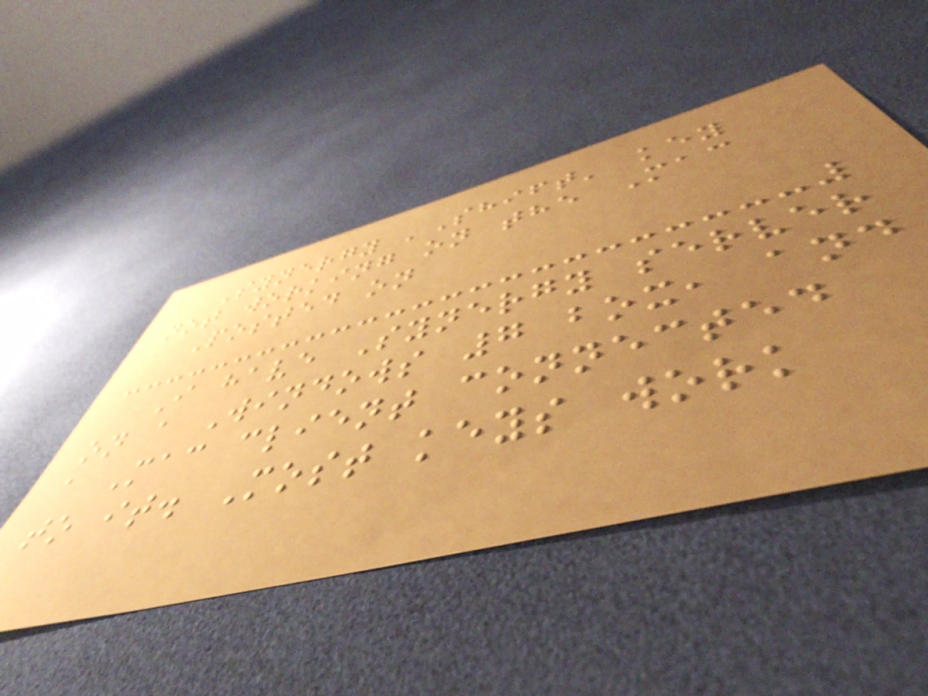Synergy 'Shift' key
not working on the Mac
Posted on
I have Synergy server
on a Windows 7 box, and
a Mac client connected
to it. Most keys work
